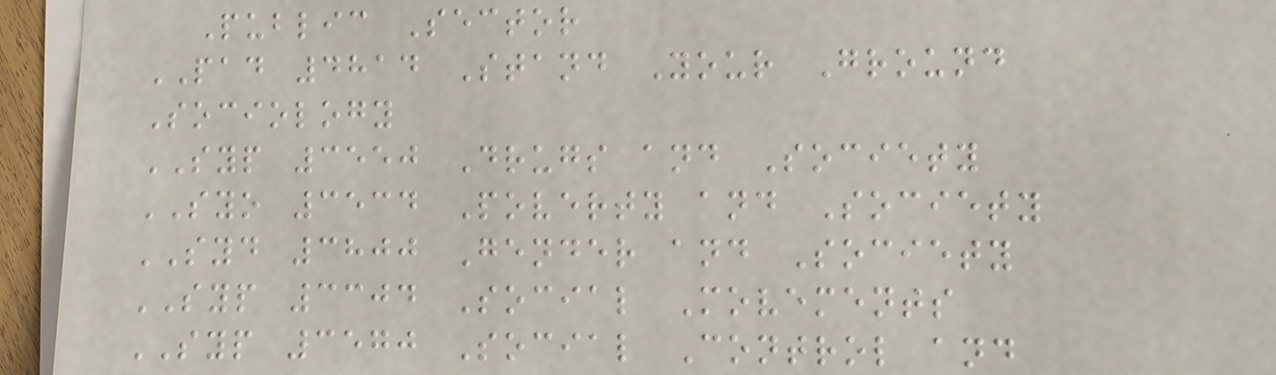Public Sector
PAD 4814 Stand Your Ground
Sociology
SYP 3550 Drugs and Society
SYO 3534 Poverty and Society
SYD 3800 Gender and Society
SYP 3304 Social Movements
SYP 3570 Social Control and
